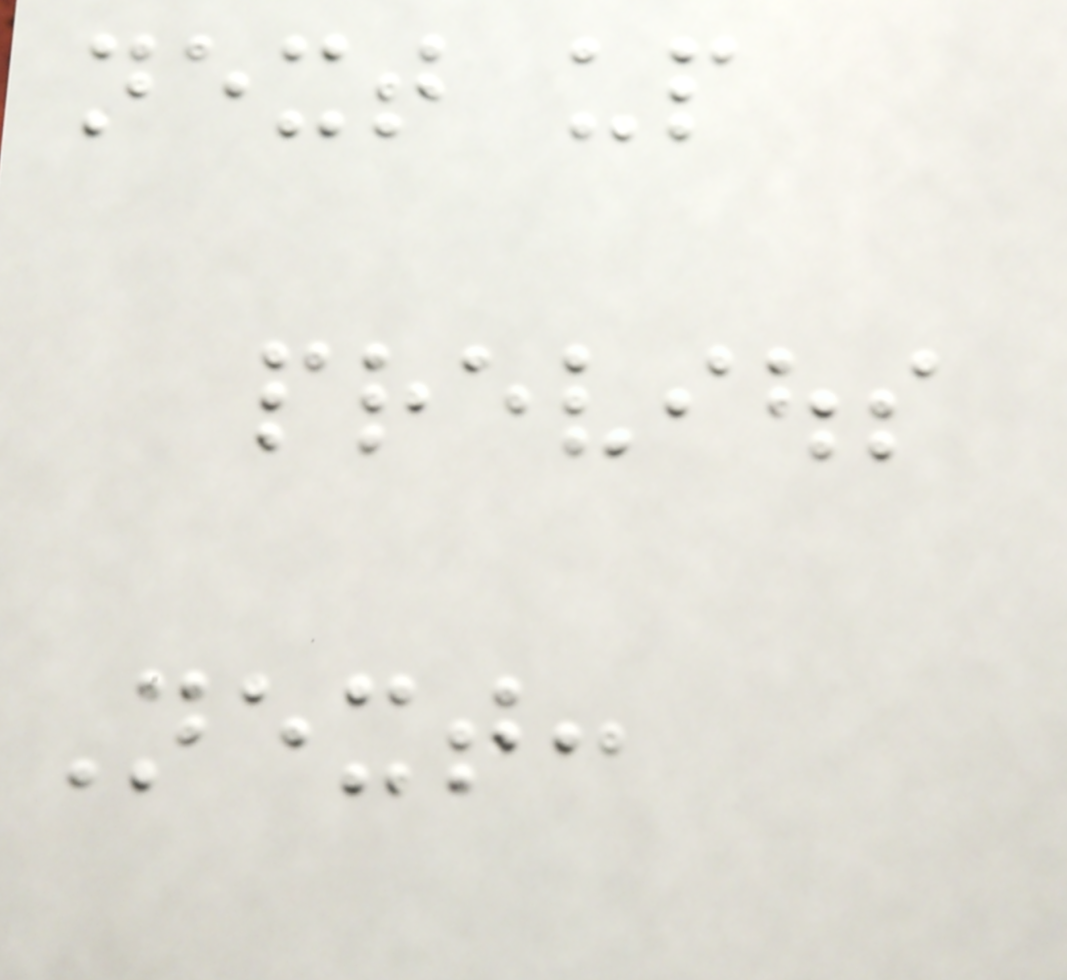next up
previous
Next:
